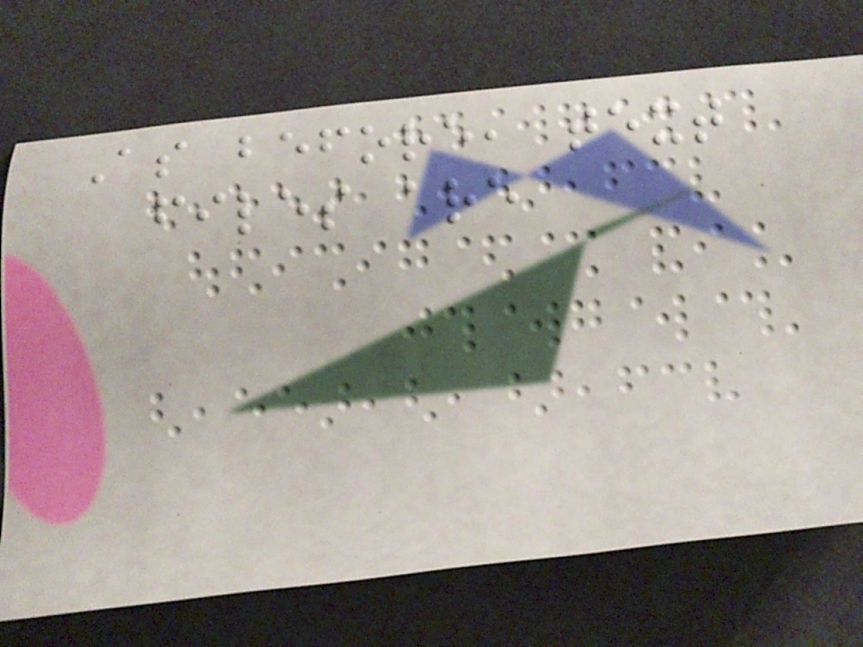As before, text
files are
